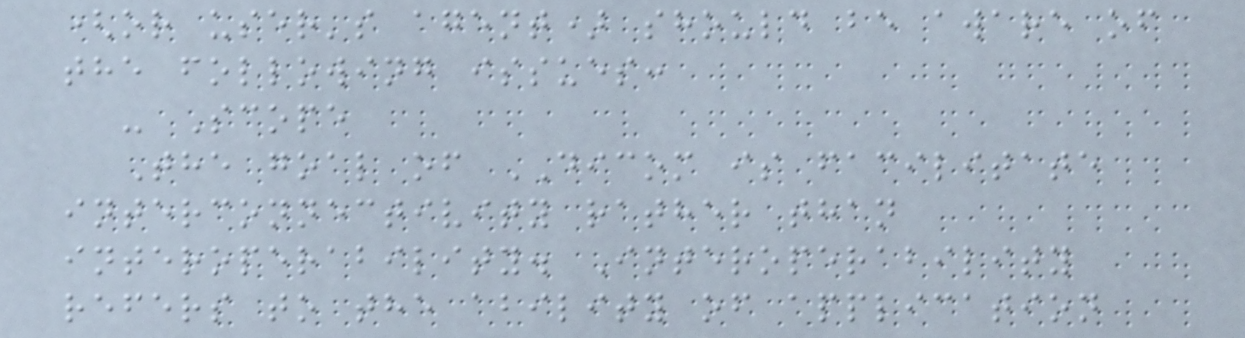(or user's agent) should be aware of
the following issues:
- Scope
The goal of DICOM is facilitate
interconnectivity rather than
interoperability. Interoperability
refers to the ability of application
